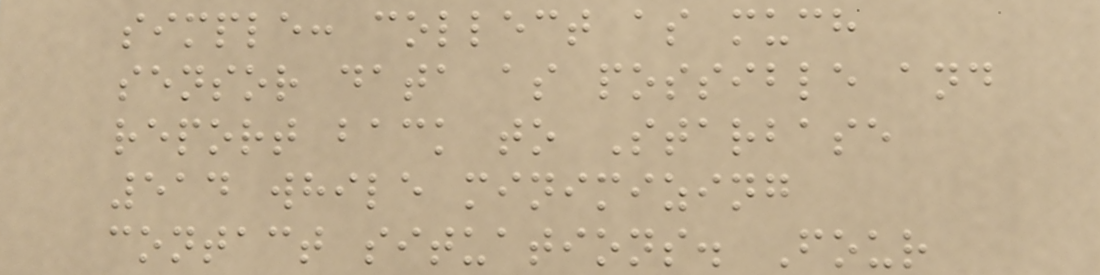simple: collect as much
sensor data as possible and
report back to Starbase
514 while minimizing
contact situations. Four
